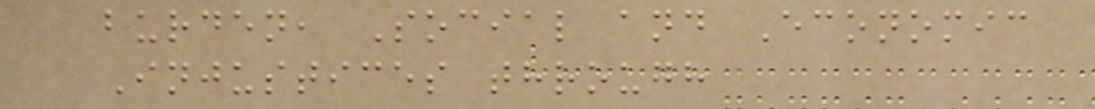burden, Social and Economic
Injustices through
